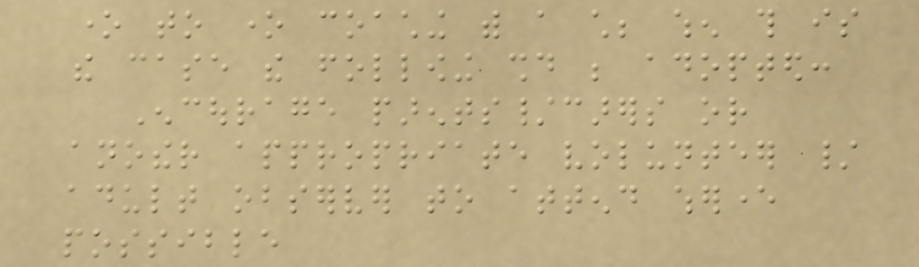one to one coaching with a child; when this is
the case the following should be adopted:
Encourage parents/carers or
another appropriate volunteer /
adult observer to attend wherever
possible
